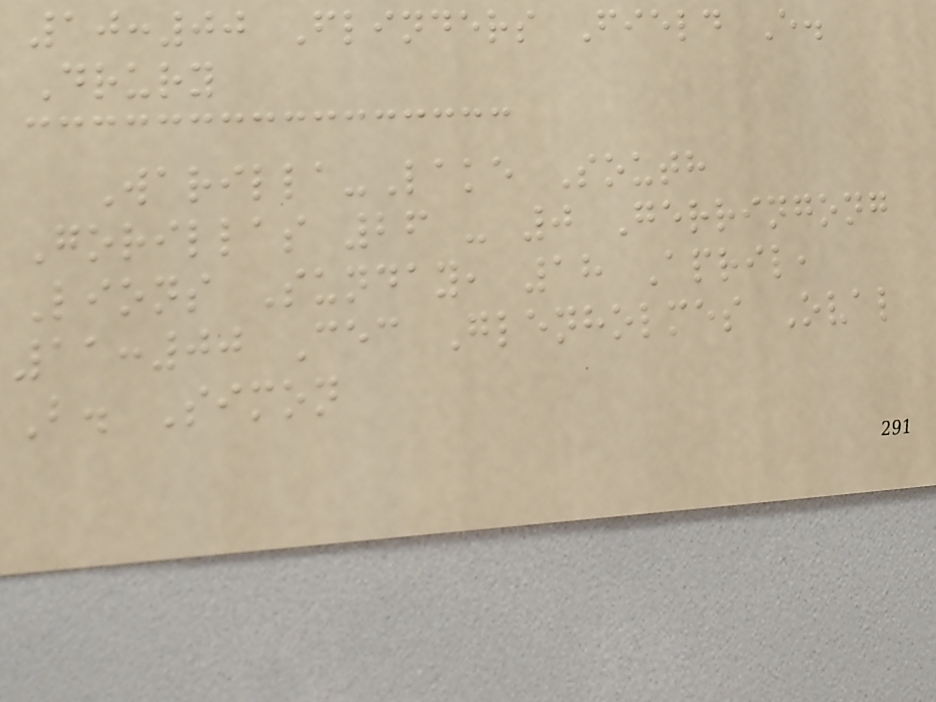10:00 Flinders Field E.
Drury
Warilla-Lake South
Gorillas 26 - 0 Gerringong
Lions Sunday, 18 April,
11:00 Cec Glenholmes Oval
B. Simon
